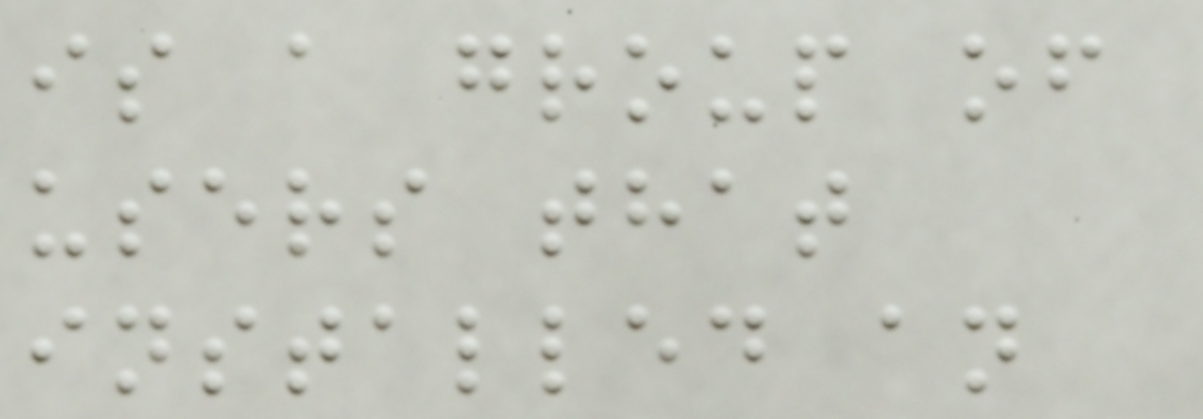is a group of
users that
installed an
